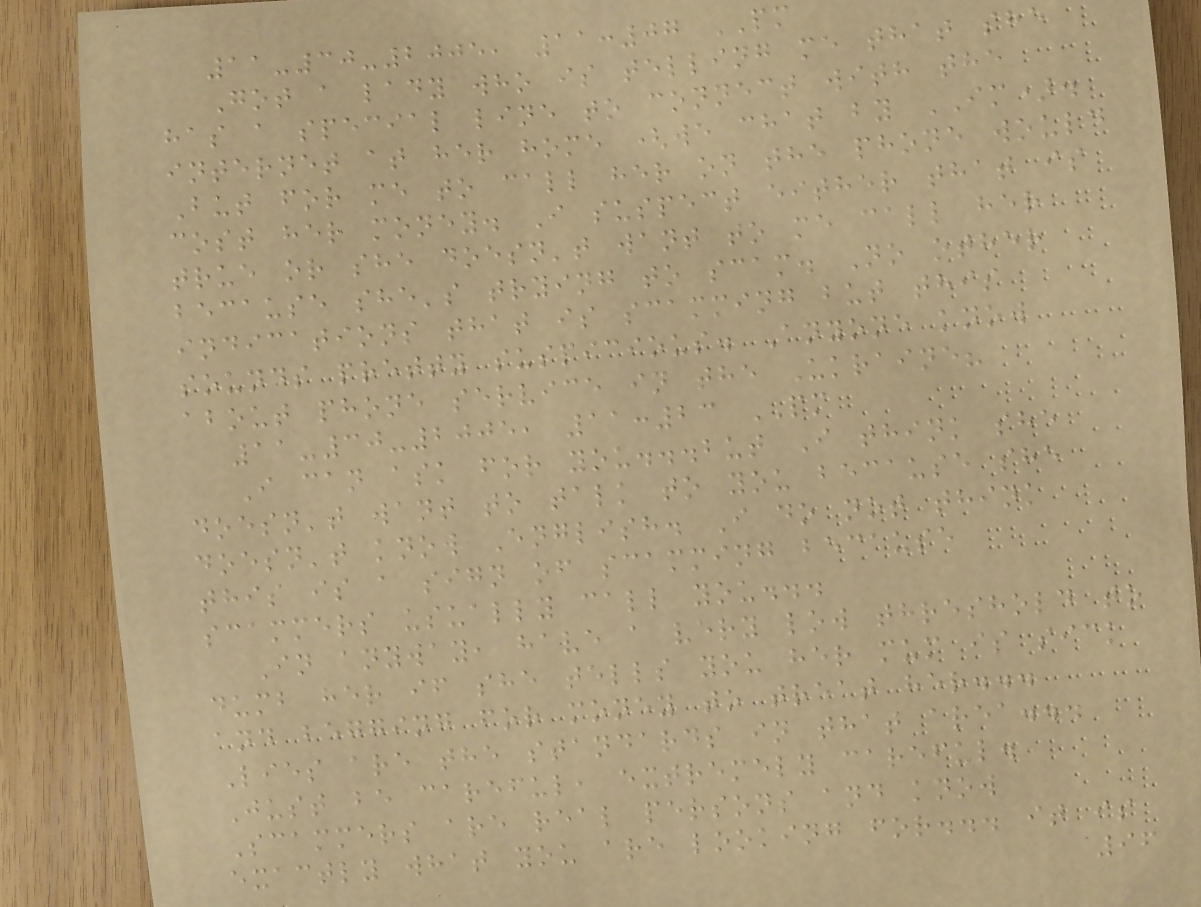11-30-2005, 11:07 PM
Got a lady who is telling me that she
has a special line to connect with the
internet at her home (we chat by IM).
But for me to call her on the phone would
cost her money. I suspect either that is
true or she doesn't want to me call her
because she's trying to scam. No other
indications that is scamming but this
sounds pretty suspicious. Anyone know
about phone service in the Ukraine?
11-30-2005, 11:23 PM
I can ask for you...but I think she
doesn't want to talk to you because she
doesn't know English. I do not think
this is a sign of scamming because
scammers usually call you...
In anyway, have a very low threshold to
dumb her if she tells you her mum is sick
and begging for money to treat her...
Lies are the standards in that area...
Just be careful, extremely careful.
Scammers are real persons and know
exactly what you are looking for... it is
96
